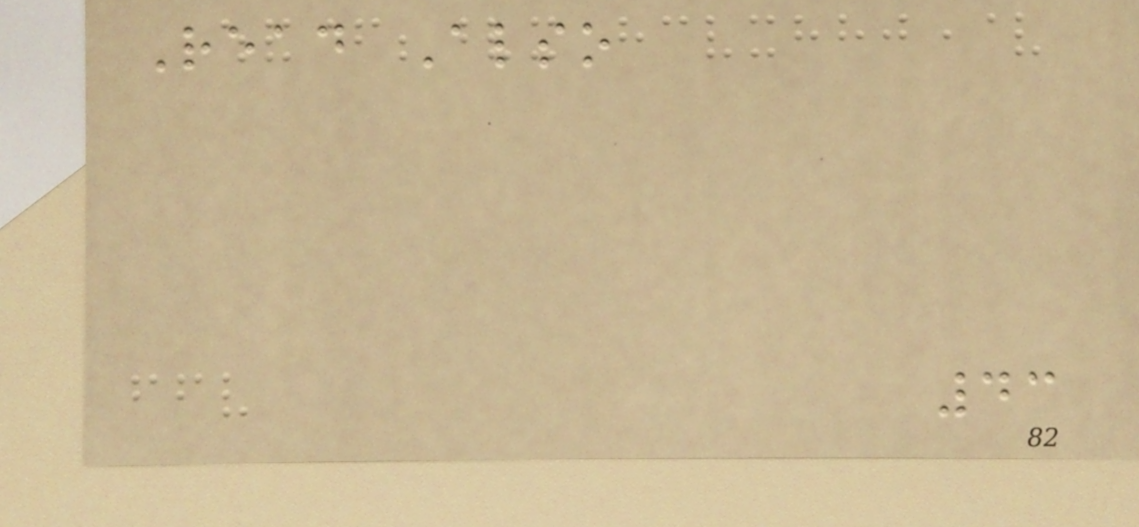Read Also
43
